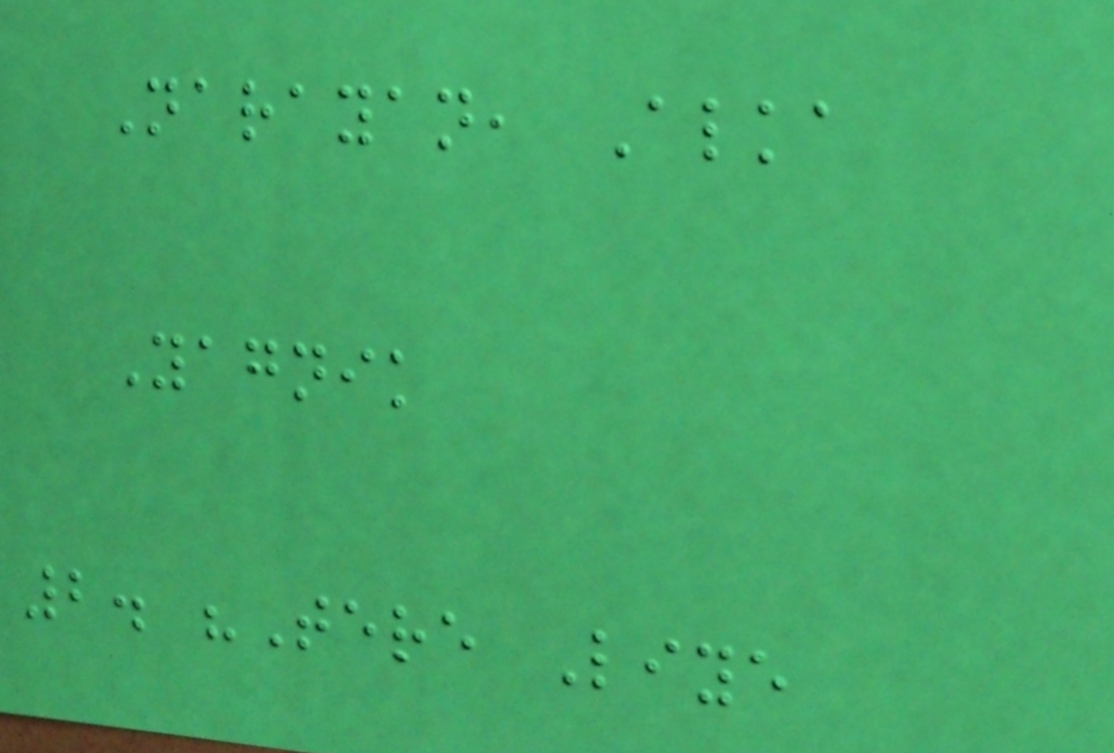Narayan, Alka
Yagnik
2. "Tere Liye
